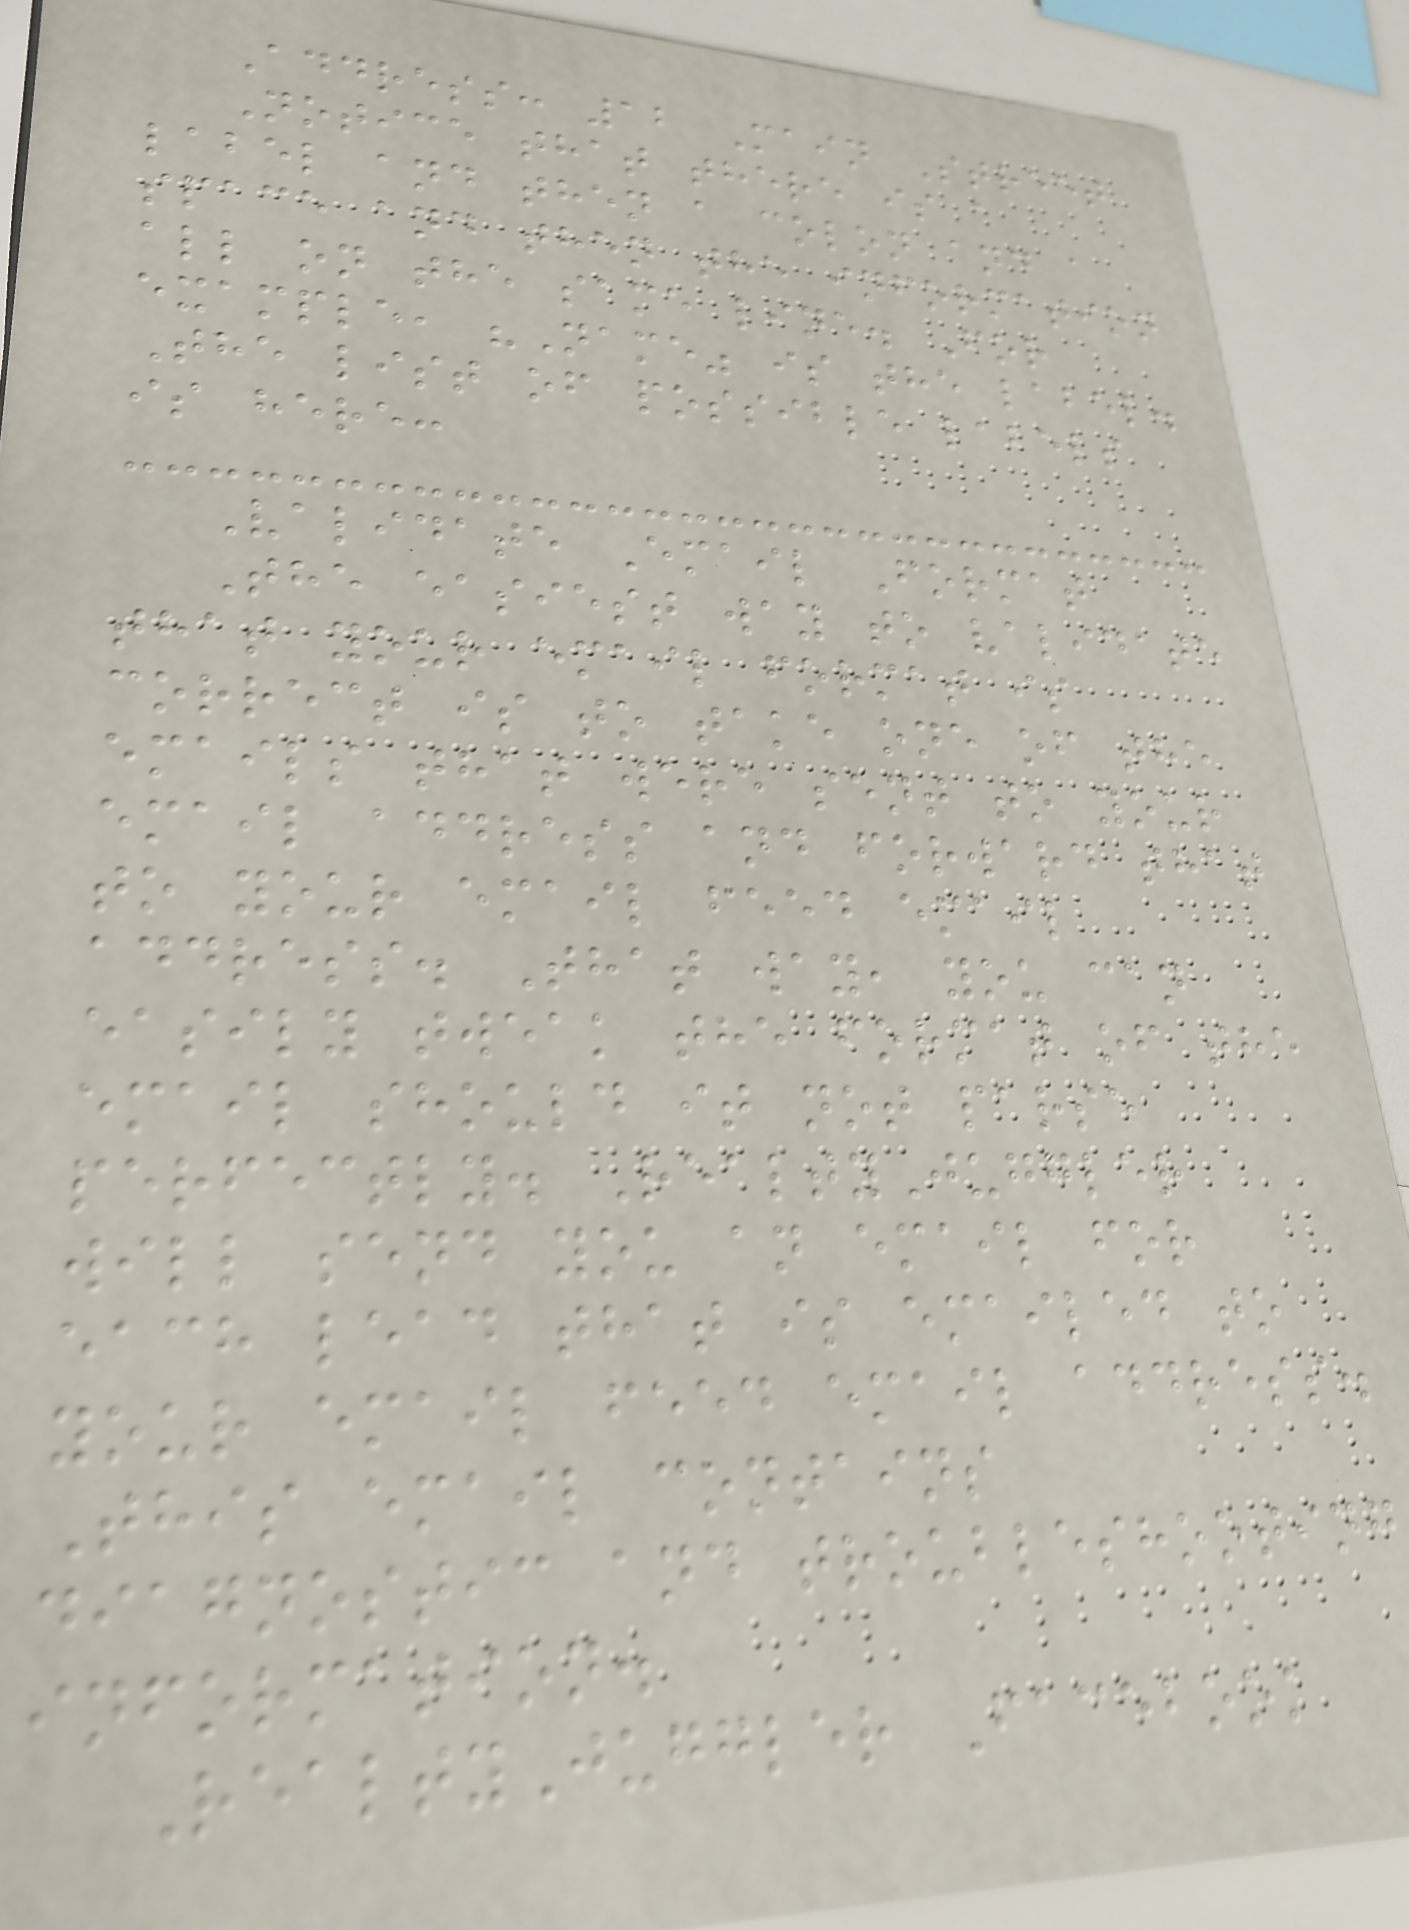Address: 12 Main Street
Notice that there is a
label and then a colon and a
space and then the information
all on the same line. For
example, "Name" is the label.
The list of possible labels
is here:
Validate Email Format
The easiest way to validate
that your email format is
correct is to take one of the
emails that were sent to your
email address and forward that
to your email feed email
address. That way, you can
easily tweak the format of the
email should it not parse
perfectly. RealtyJuggler
will send you an email for
each lead that is emailed to
your email feed email address.
This email contains
diagnostic and troubleshooting
information.
RealtyJuggler Facebook
